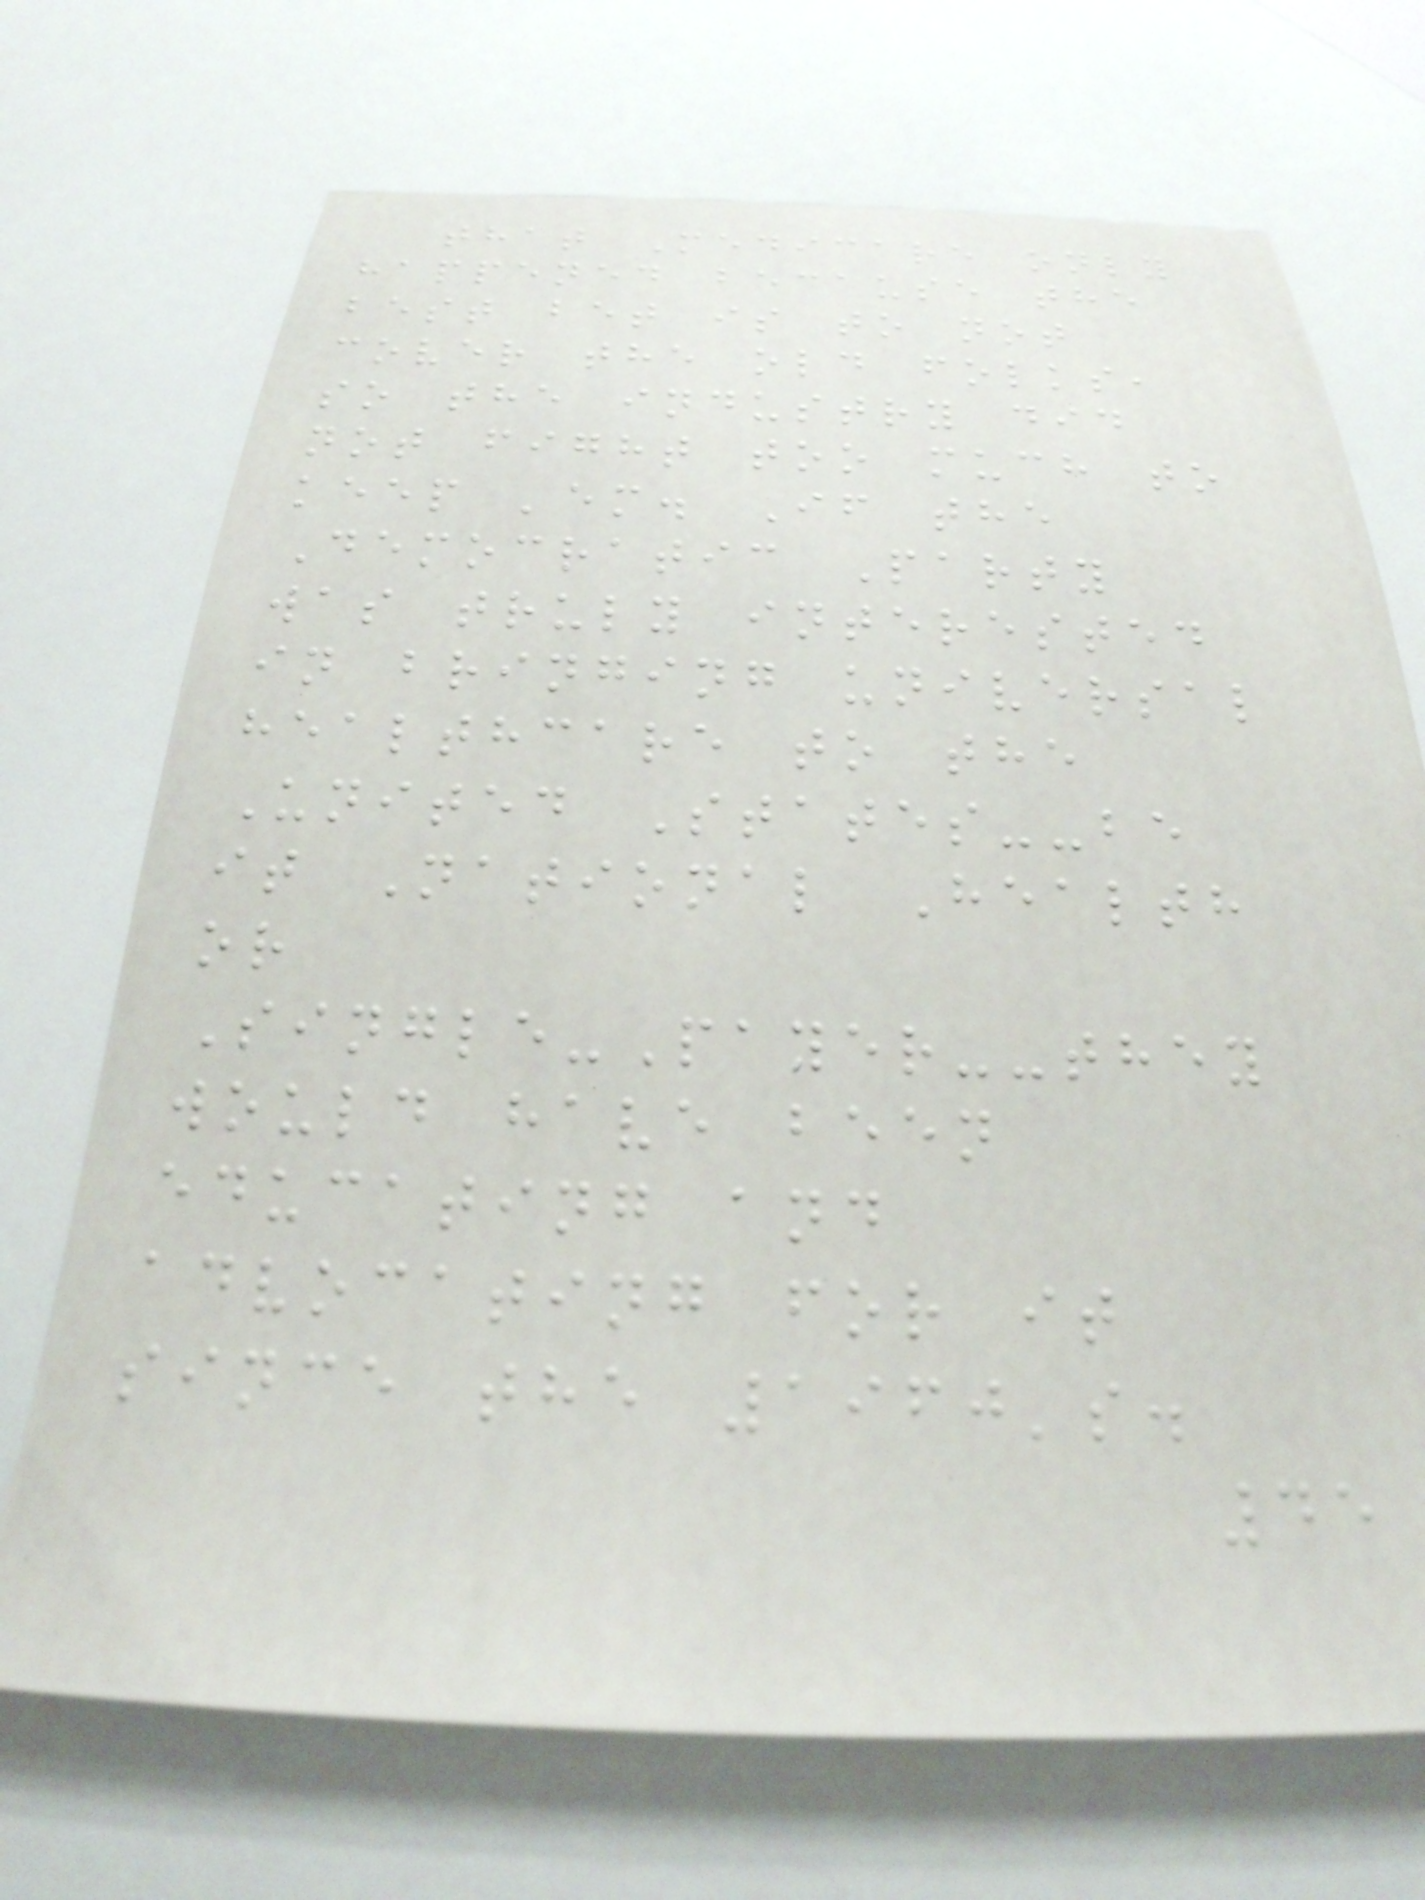that Medicare only
happened because the
best bet is to not
cover the old folks,
so the industry did
not fight too much to
keep 'em. If the
Democratic Party
was truly interested
in bringing universal
healthcare to the
United States--be
it National Health
or
Single-Payer--they
would have been
educating and
advocating for it
since the 1960's.
45
